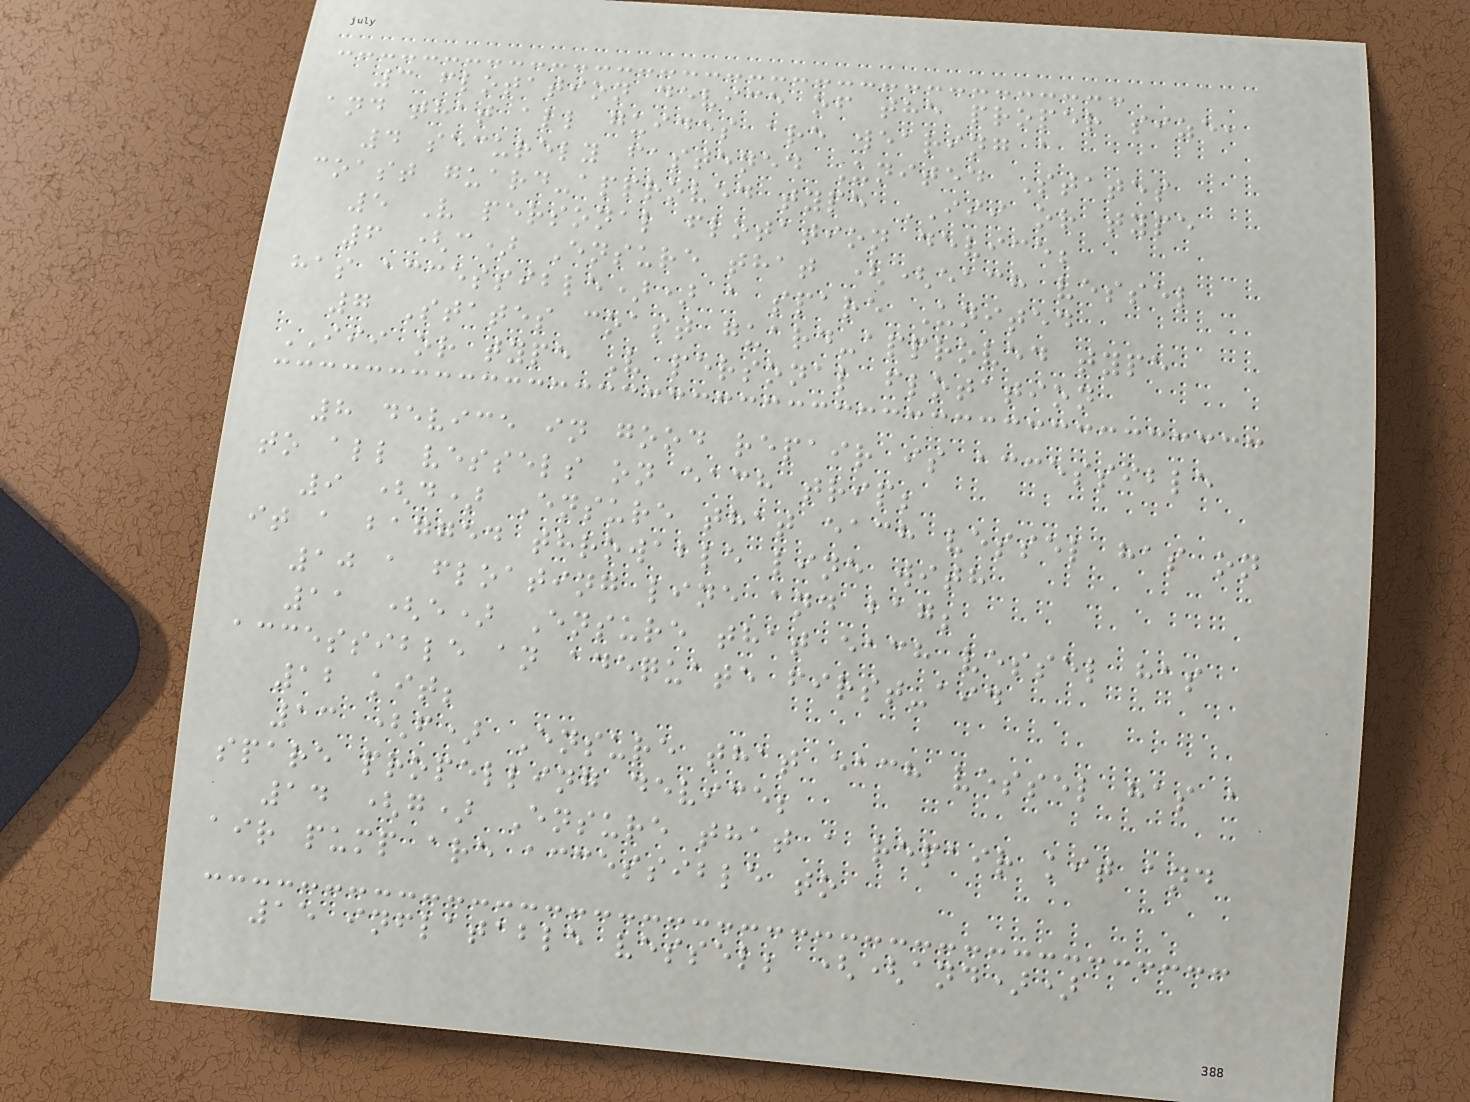3 flotation device of the proper size,
and that all guides are wearing a
4 securely fastened United States
coast guard-approved type III or type
5 V personal flotation device;
6 (c) Ensure that ((each vessel
has accessible)) a spare United
7 States coast guard-approved type
III or type V personal flotation
8 device in good repair is accessible
to all vessels on each trip;
9 (d) Ensure that each vessel has on
it a bagged throwable line with
10 a floating line and bag;
11 (e) Ensure that each vessel has
accessible an adequate first-aid
12 kit;
13 (f) Ensure that each vessel has a
spare propelling device;
14 (g) Ensure that a repair kit and
air pump are accessible to
15 inflatable vessel; ((and))
